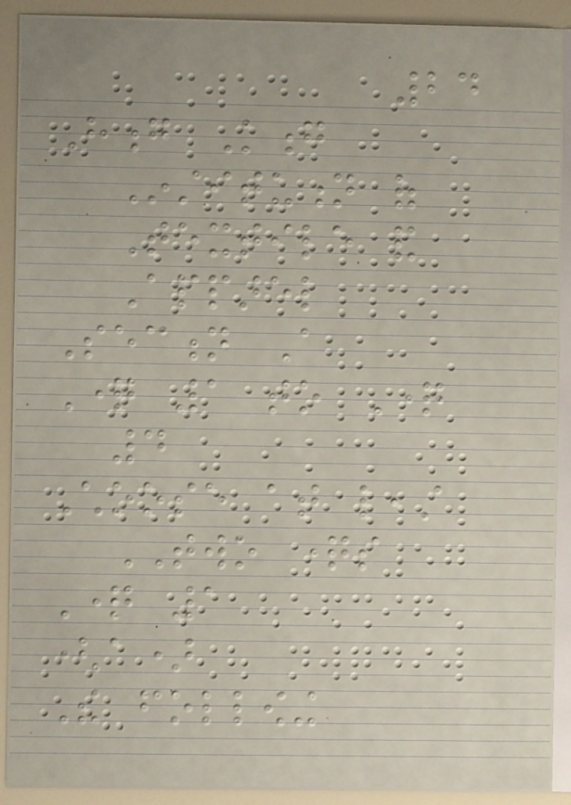24
Hong Kong
Institution of
Textile and
Apparel
Section A
Question 1 to Question
4
Choose at least
TWO questions
Question 1
(a)
The following
